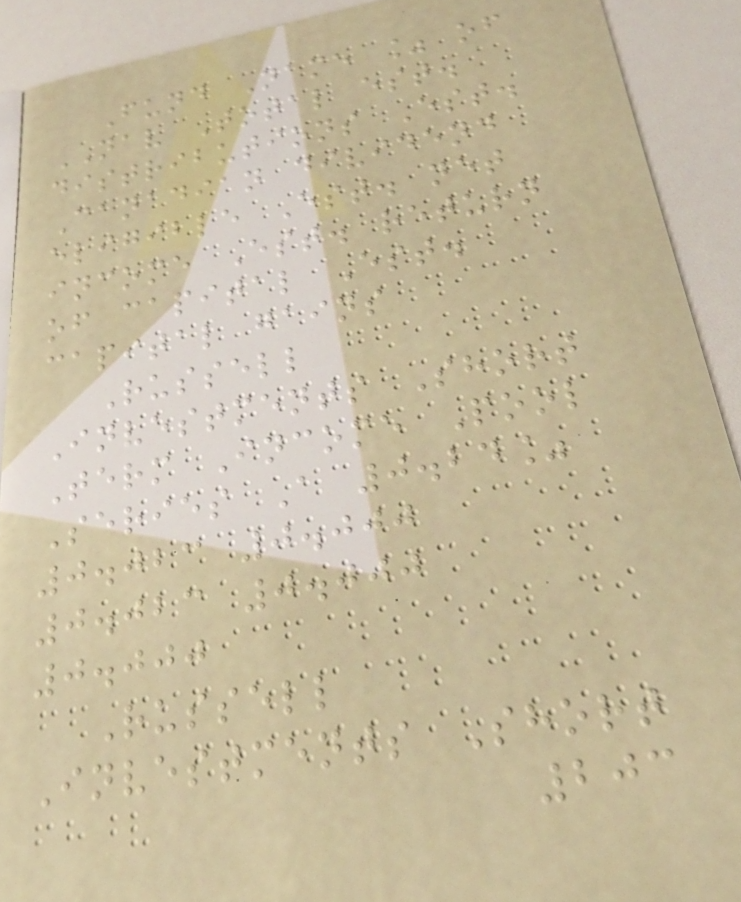Fund Name % of
NAV Total est.
distributions Est.
Canadian dividend
eligible Est. net
income Est. return
of capital Est.
capital gains
Russell
Investments Short
Term Income Pool
Series A 0.24%
0.023 0.000
0.023 0.000
0.000
Russell
Investments Short
203
